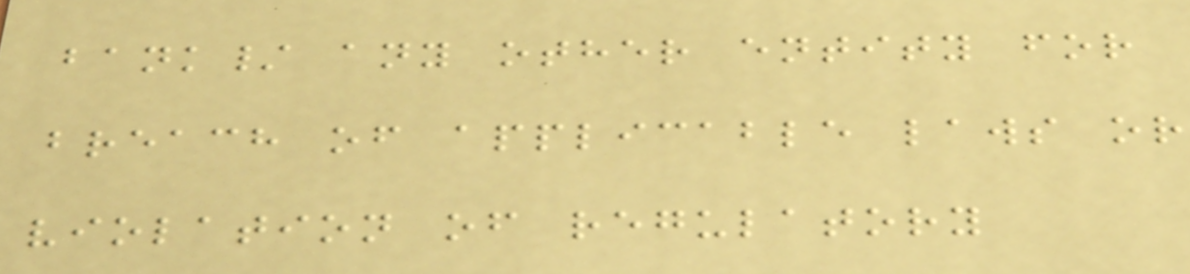bank/ any other entity for
breach of applicable laws or
violation of regulatory
